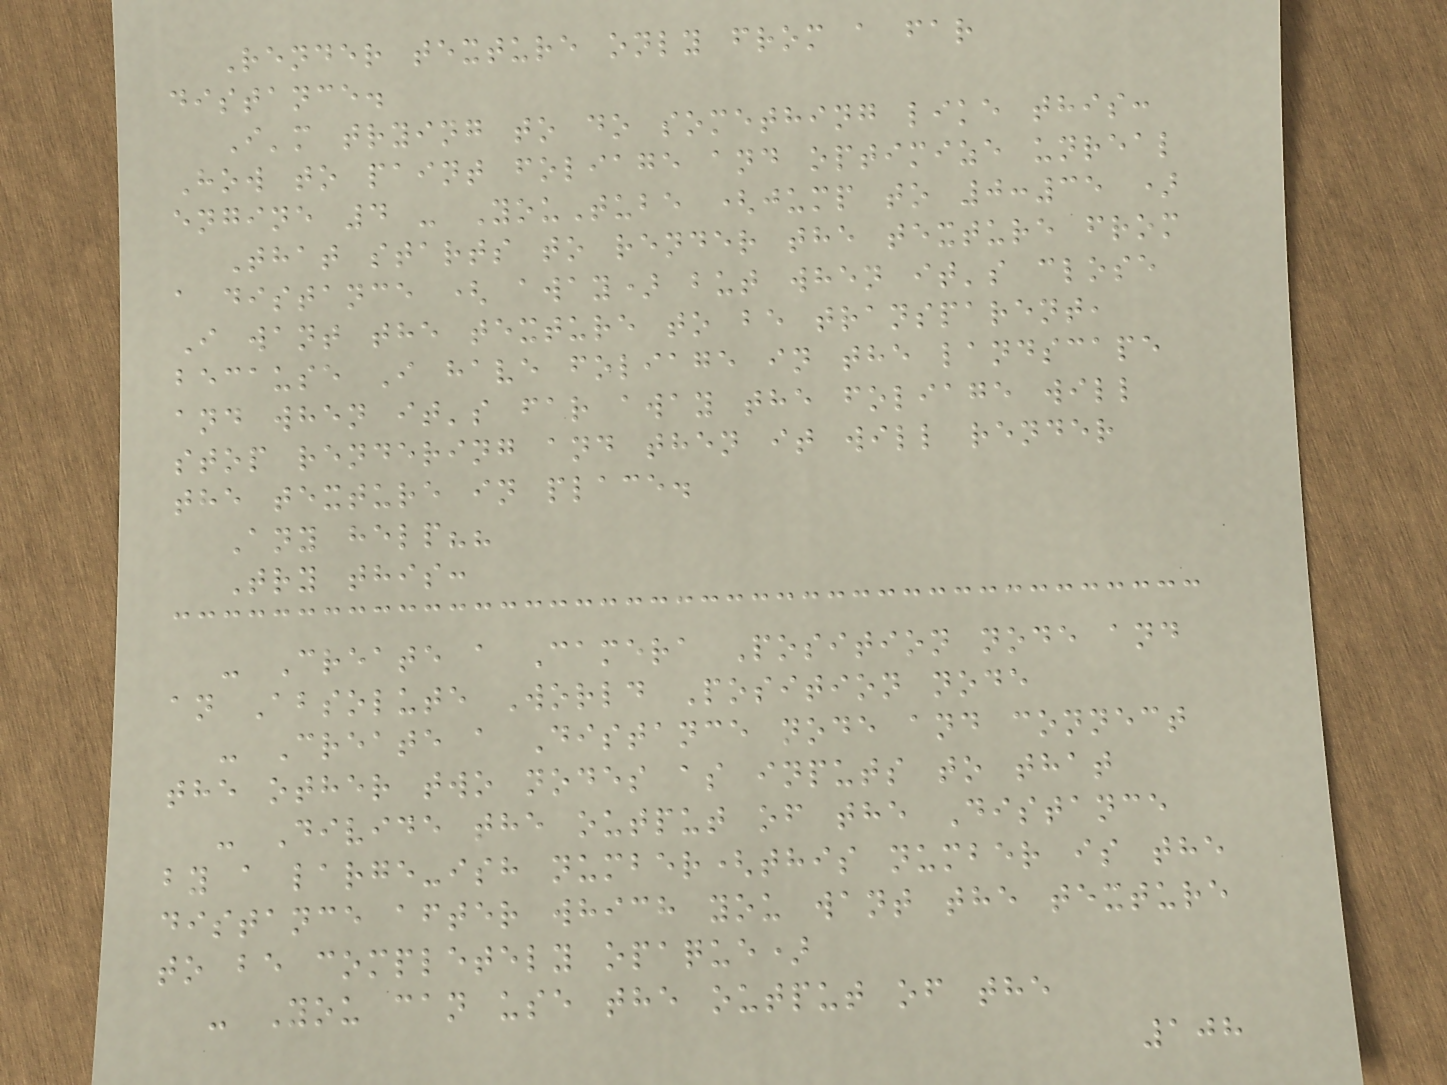Render texture only from a far
distance.
I'm trying to do something like this:
How to paint foliage and optimize unreal
engine 4 - YouTube (jump to 0:35 )
That starts to render the texture from
a distance ( away) but when it's close
I want the texture to be transparent,
because I have foliage in the landscape
and when it's far away the foliage will
stop rendering and then it will render
the texture in place.
Any help??
Try this:
- Create a Camera Position node and
an Absolute World Position node
- Create a Distance node and connect
the other two nodes as inputs to that
- Divide the output of the Distance
by a large-ish number(this number is the
distance after which you want the texture
to be completely opaque)
- You can use the output of the
108
